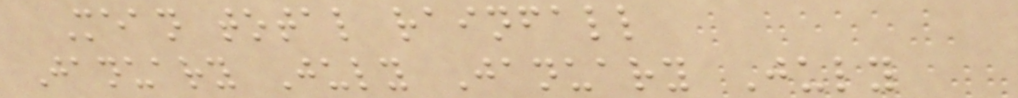Mean total rainfall
January July January July
